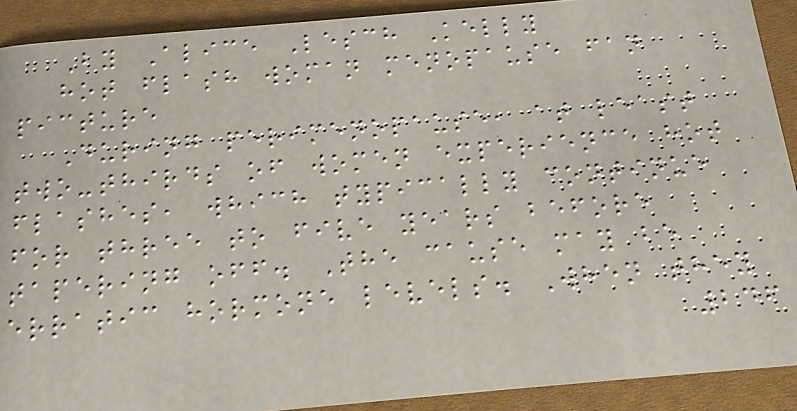By Alice Lesch Kelly
hot flash woman menopause fan
picture
During perimenopause, at least
two-thirds of women experience hot
flashes, which typically continue
for three to five years before
tapering off. The cause may be
erratic hormone levels. When they
246
